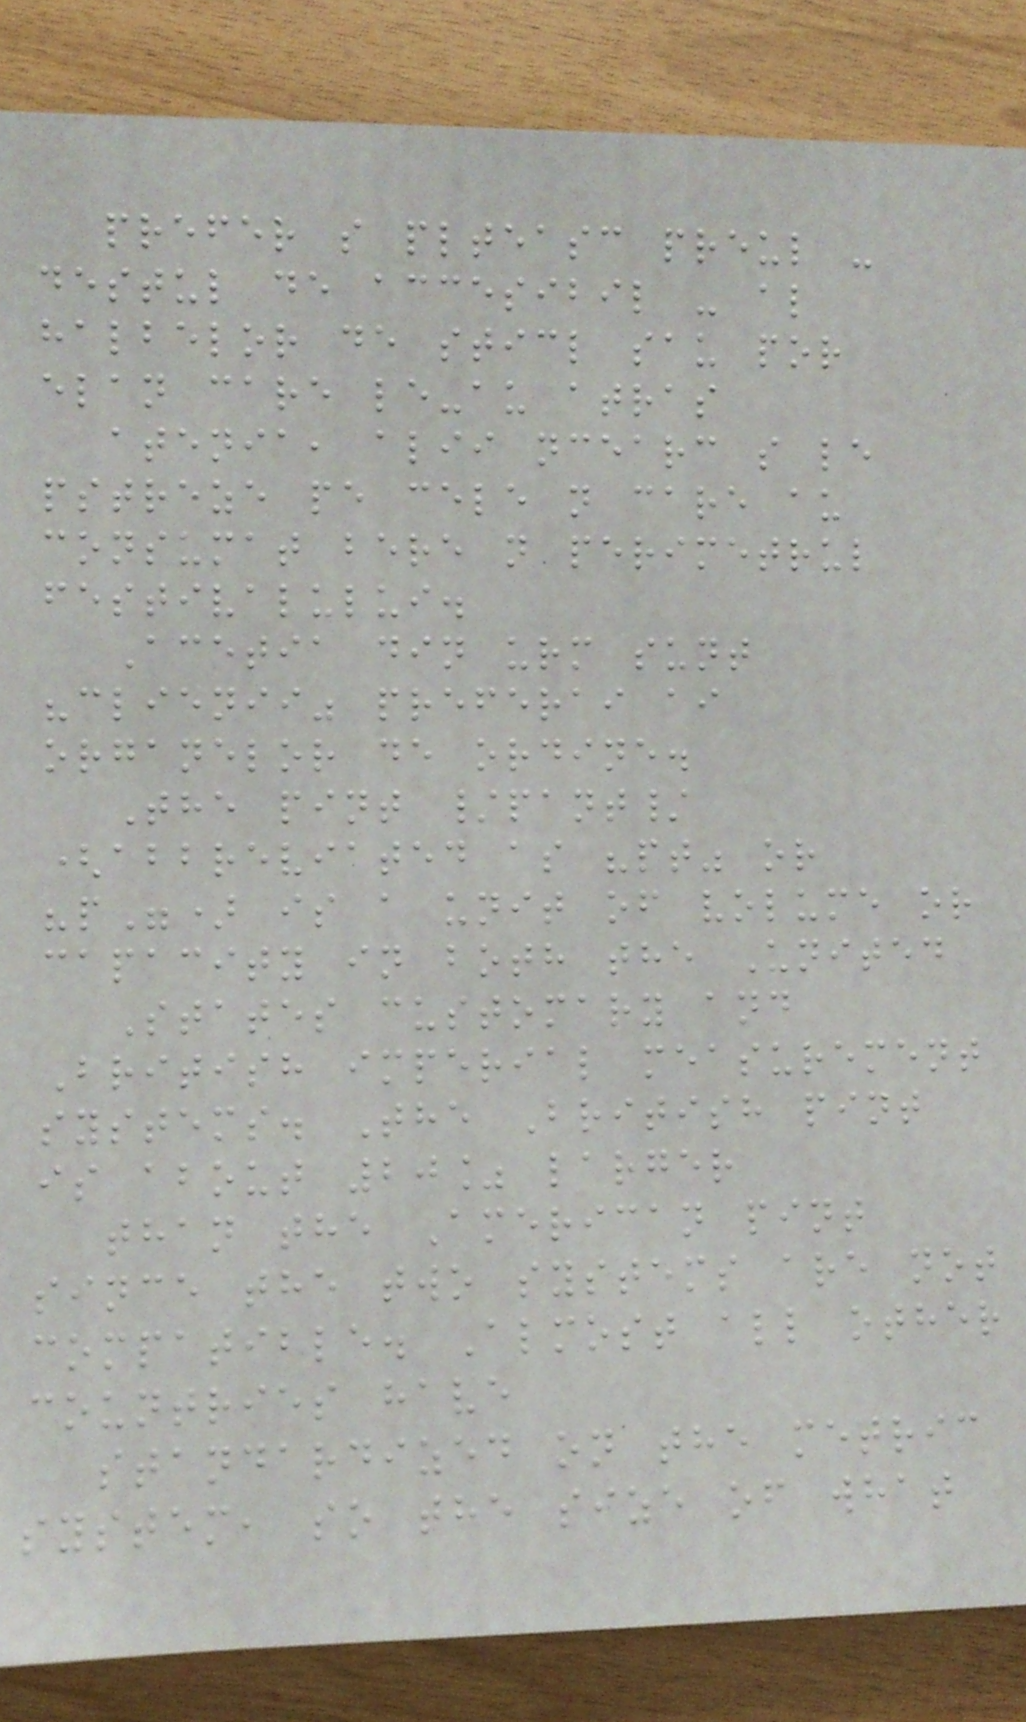prefer s plteasc preul -
destul de accesibil - al
halbelor de sticl sau por
elan care le-au atras
atenia, alii ncearc s le
pstreze pe cele n care au
consumat bere n perimetrul
festivalului.
Acetia din urm sunt
"clienii" preferai ai
organelor de ordine.
The pint /pant/
(abbreviated as "pt" or
"p") is a unit of volume or
capacity in both the United
States customary and
British imperial measurement
systems. The British pint
is about 20% larger
than the American pint
since the two systems are not
compatible. Almost all other
countries have
standardized on the metric
system, so the size of what
